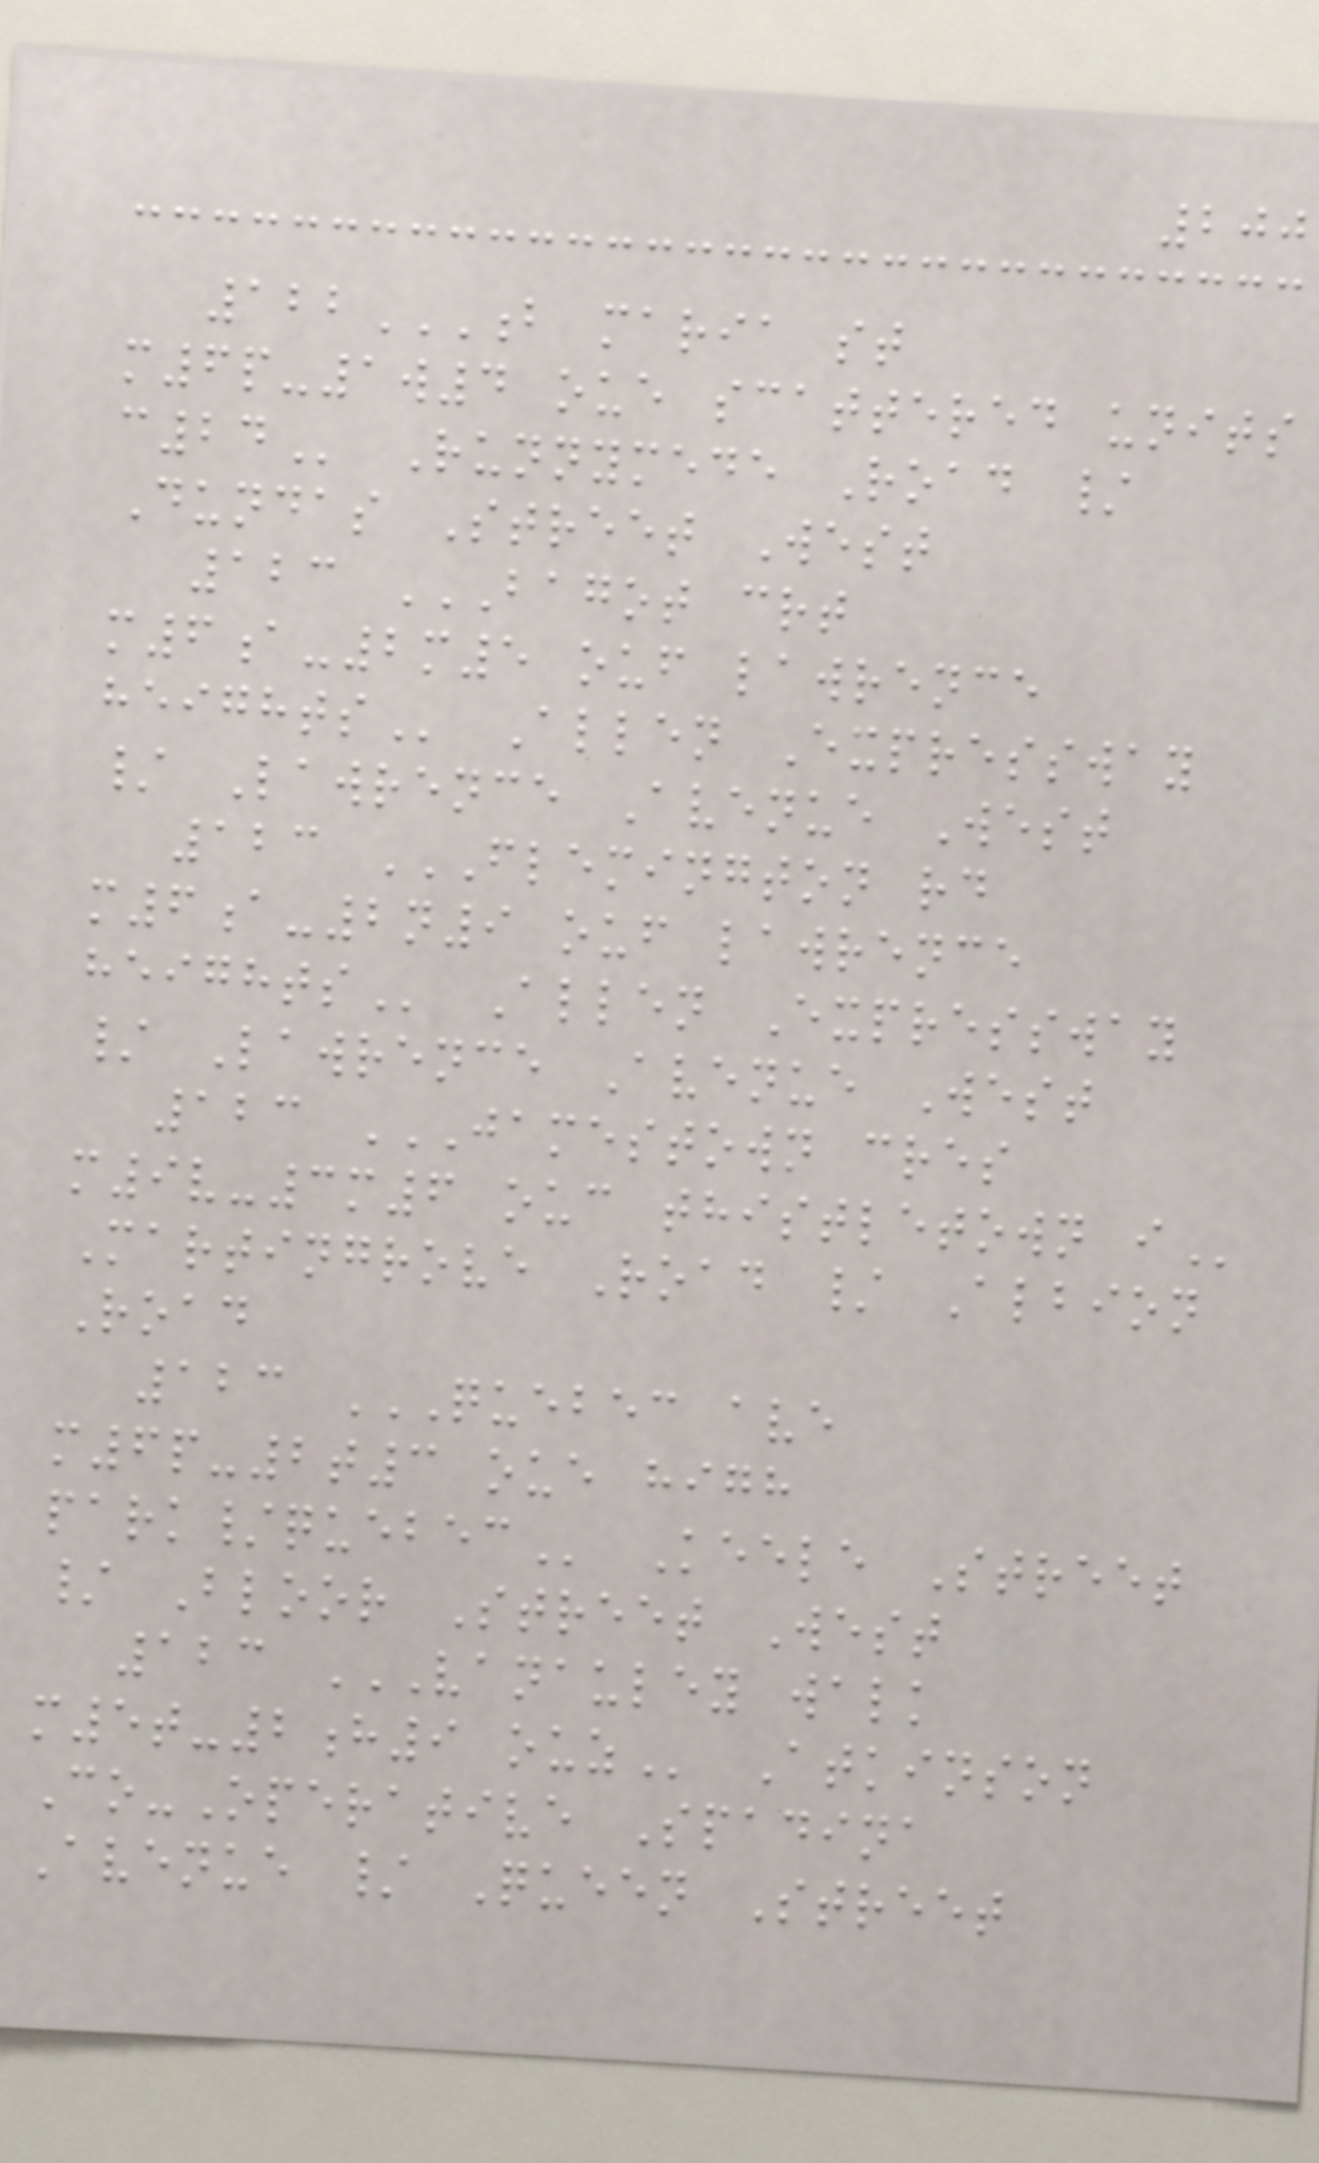200
122B MARIA ST
M6P-1W4 OUE SCATTERED UNITS
C24 Runnymede Road /
Dundas Street West
123 BAGOT CRT
M6A-2M5 OUF LAWRENCE
HEIGHTS Allen Expressway
/ Lawrence Avenue West
123 FLEMINGTON RD
M6A-2N9 OUF LAWRENCE
HEIGHTS Allen Expressway
/ Lawrence Avenue West
123 JAMESTOWN CRES
M9V-3M6 OUC THISTLETOWN I
Martingrove Road / Albion
Road
123 QUEBEC AVE
M6P-2T3 OUE HIGH
PARK/QUEBEC Keele Street
/ Bloor Street West
123 VANAULEY WALK
M5T-2H9 OUZ Atkinson
Co-Operative Spadina
Avenue / Queen Street
